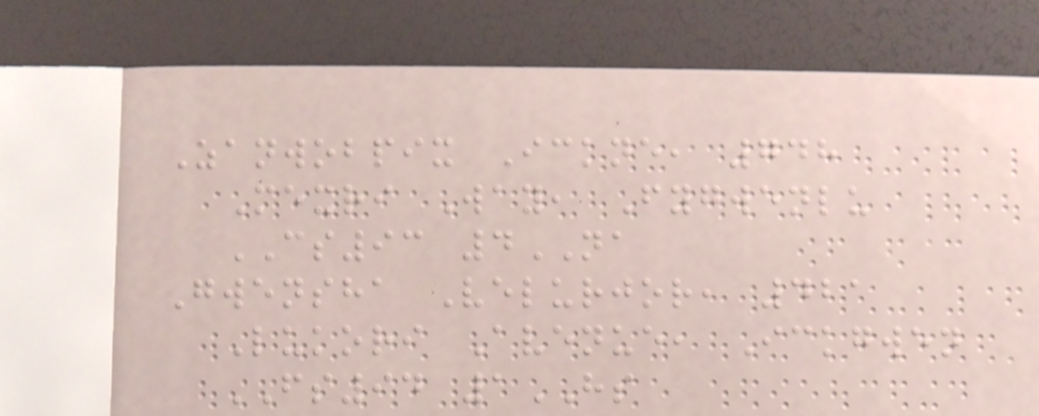Zanwobpix Ickne, 748
Mexri Way, Fygwenlu
CS93 4NA
Gwensha Velurjor, 421
Lukori Avenue, Ickgwen
FS94 1HS
